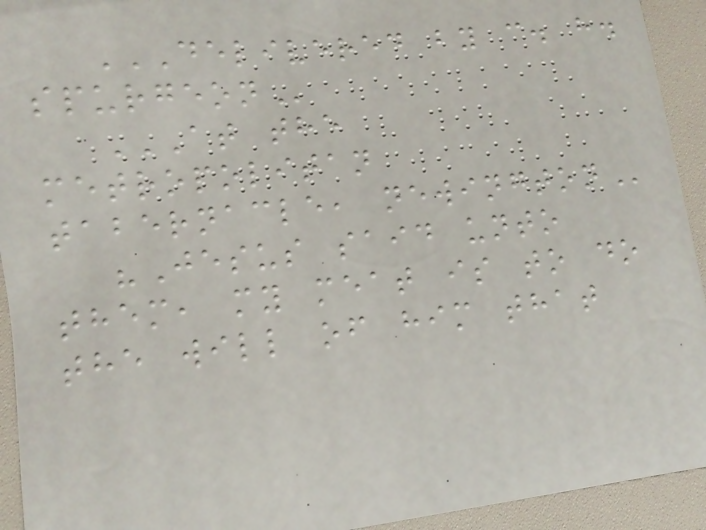DELIVERED BY C. H.
SPURGEON
AT THE
METROPOLITAN
TABERNACLE, NEWINGTON
"Jesus said unto
them, my meat is to do
the will of him that
